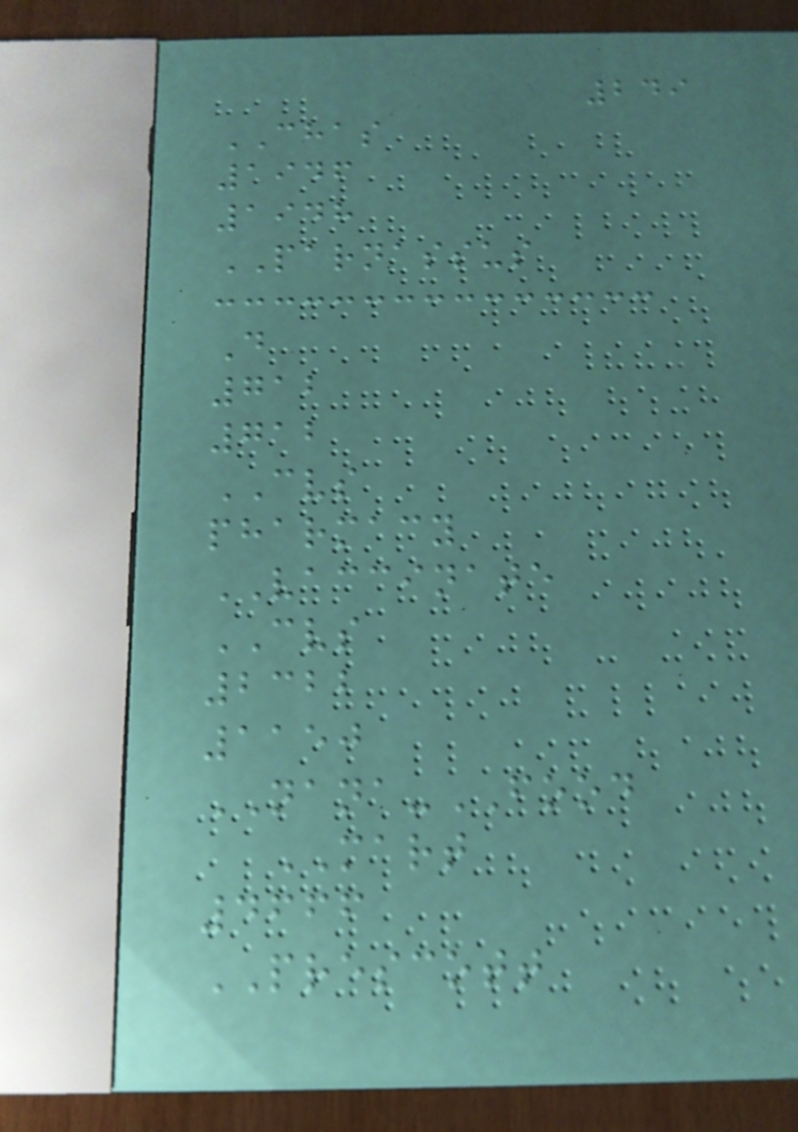249
CHAS
1946
1948
PARNASSUS
D
712
712
CVS
pharmacy
VACCINATE
CVS
2322
1150
NANA-FOOD
MART
4666
PRESCOTT
